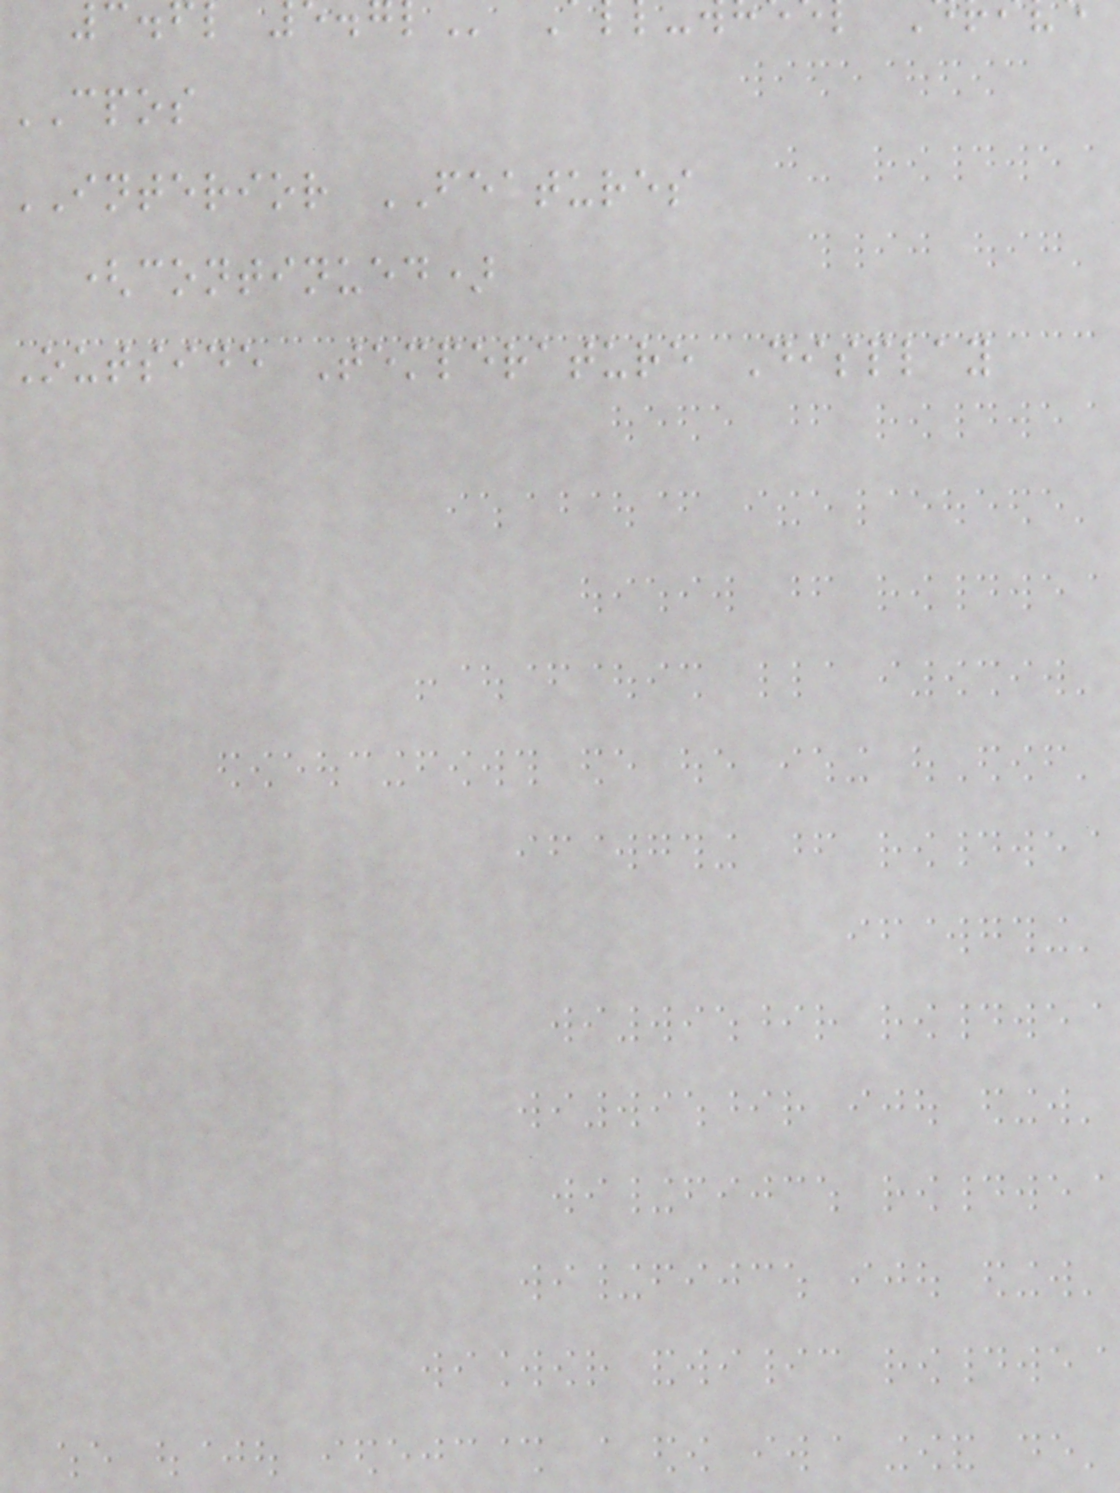CPOS
INTERIOR FEATURES
(continued)
Outside Temperature Display
